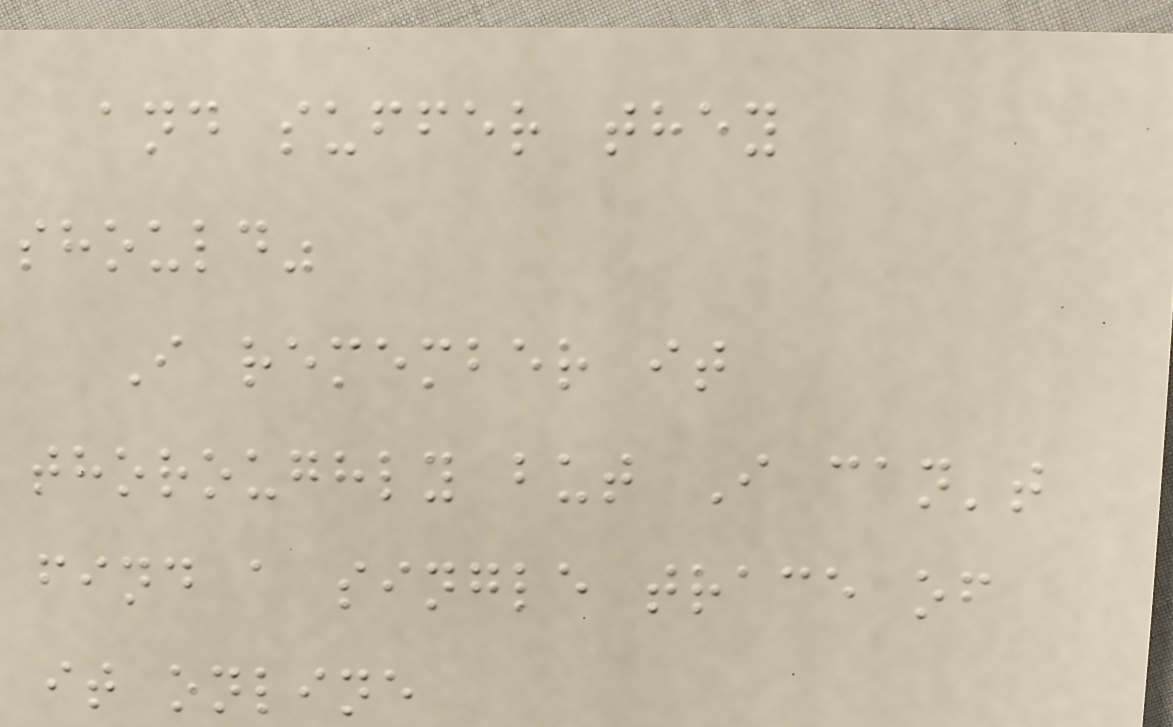and suffer they
should"
I remember it
thoroughly but I can't
find a single trace of
it online
